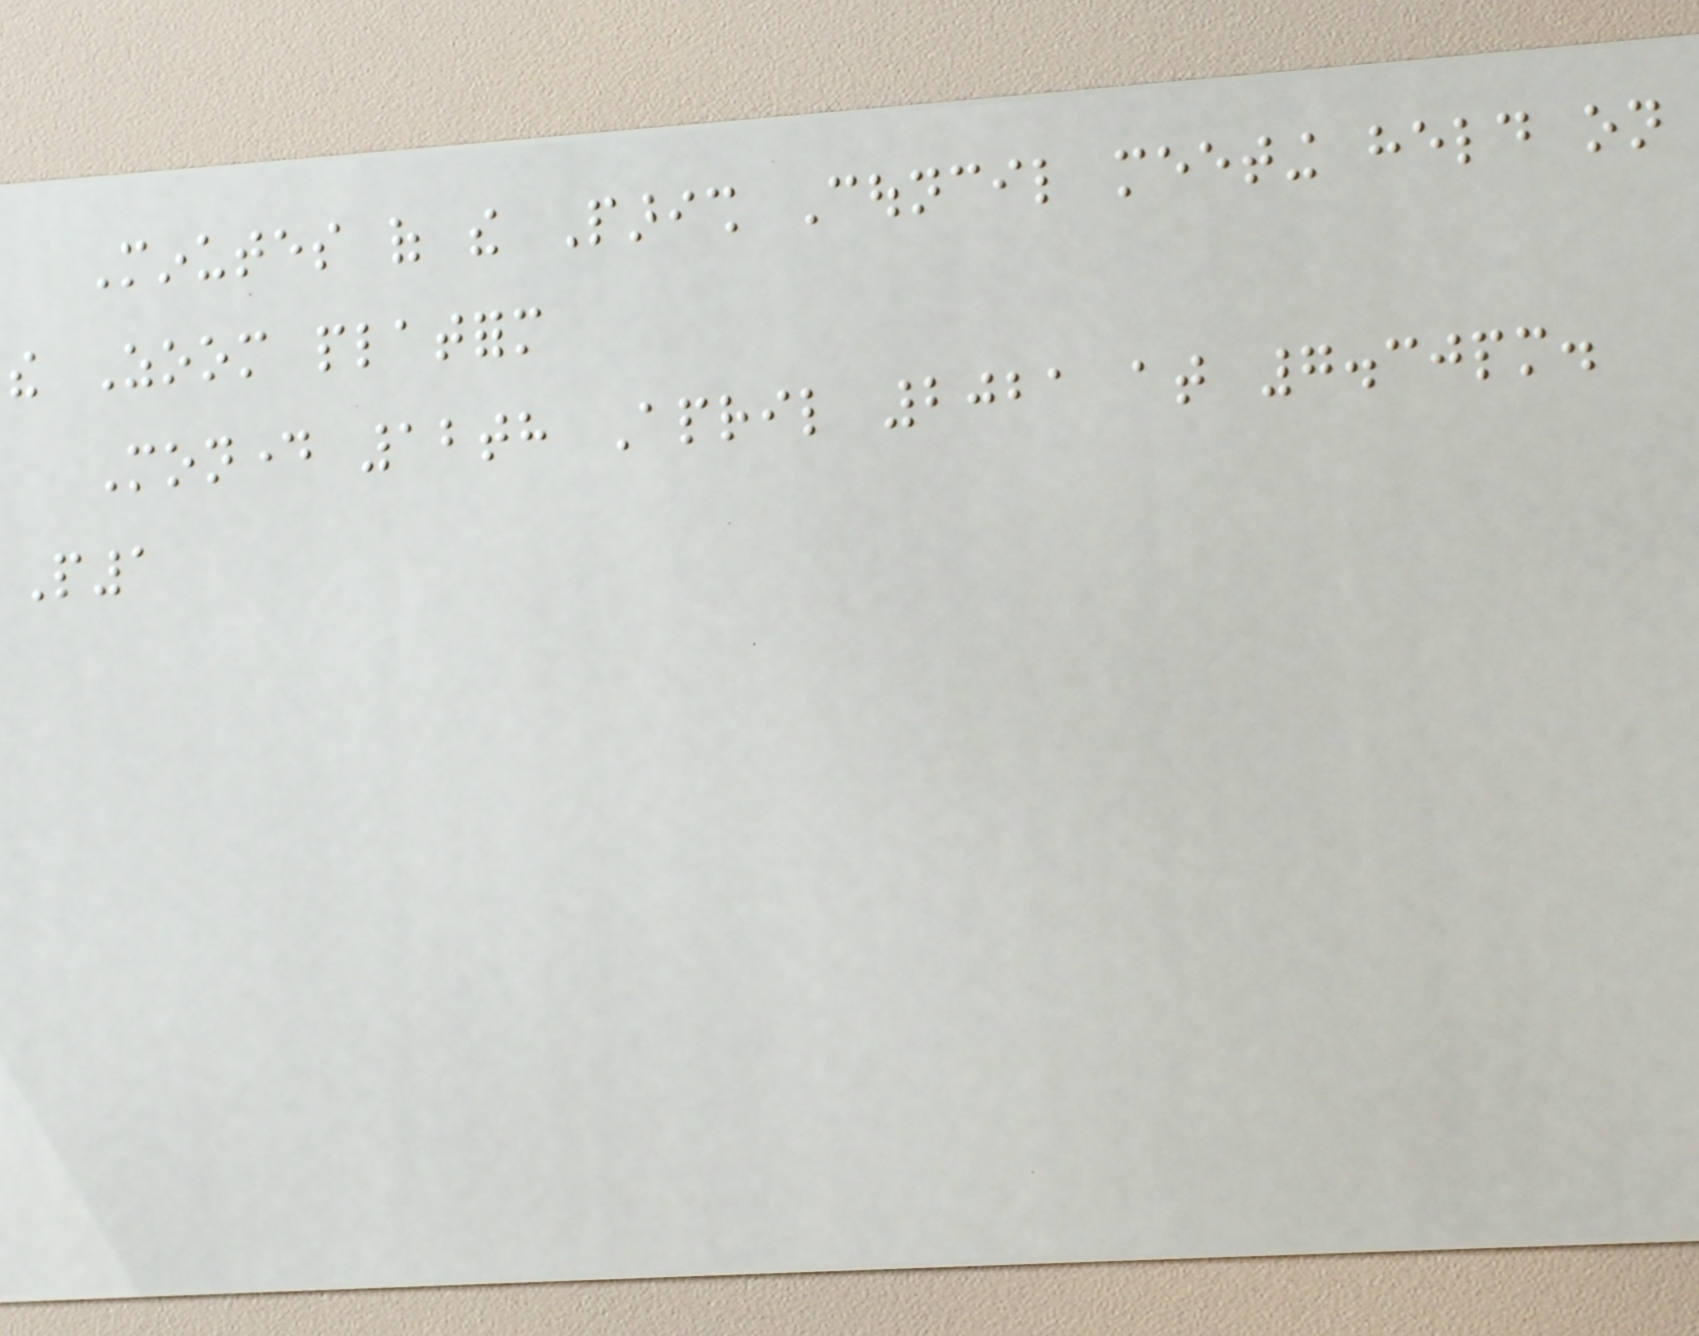Minutes of the Parish Council meeting held on
the Zoom platform
Monday 12th April 2021 at 7.30pm.
P1
